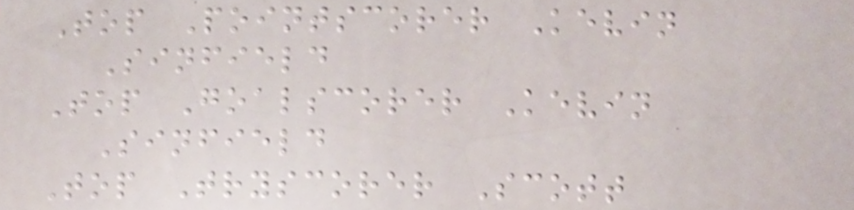Top Pointscorer Kevin
Sinfield
Top Goalscorer Kevin
Sinfield
Top Tryscorer Scott
